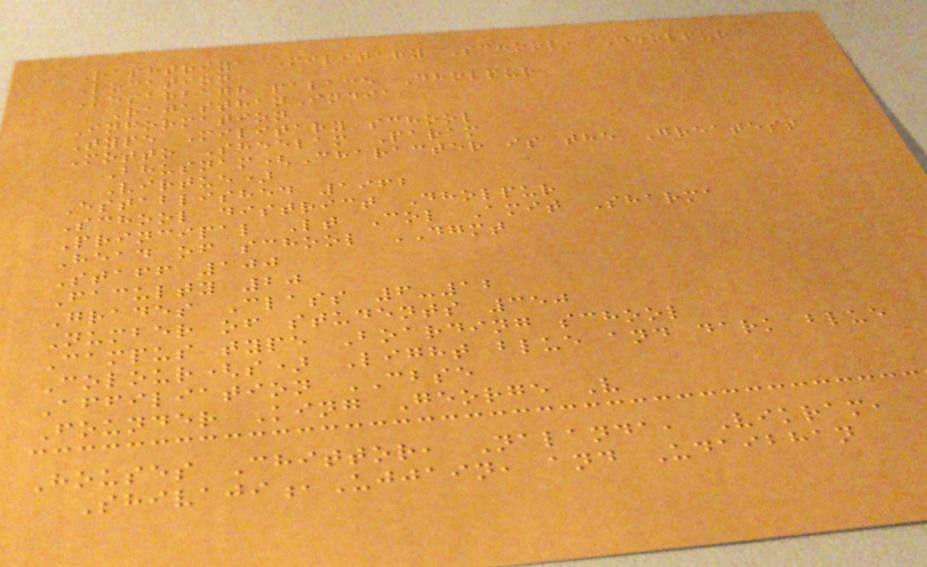Rashtriya Military School, Dholpur
Location
Kesarbagh palace Dholpur
RajasthanIndia
Information
Type Military school
Motto Sheelam Param
Bhusnam(Character is the Greatest
Virtue)
Established 1962
School district Dholpur
Principal Lt Col Amit Sharma
Head of school DGMT
Staff 100
Faculty 20
Grades Class 6-12
Number of students 350
Campus type Boarding school
Colour(s) Light blue and dark blue
Affiliation CBSE
Founder King George V
Houses Chittor, Nalanda, Vikram,
Shivaji,Ujjain, and Udaibhan
